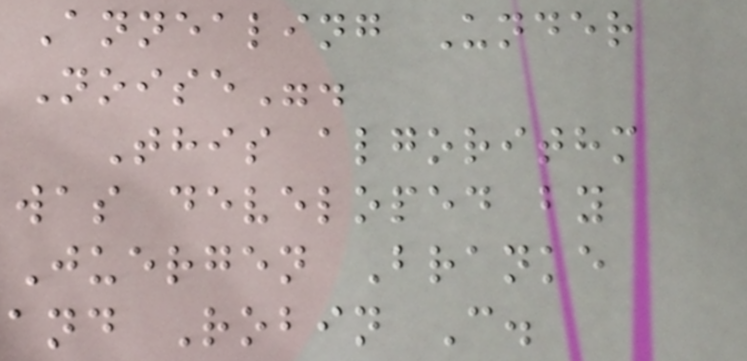Annealing Under
Noise".
This algorithm
was developed by
Juergen Branke
and Robin C.
